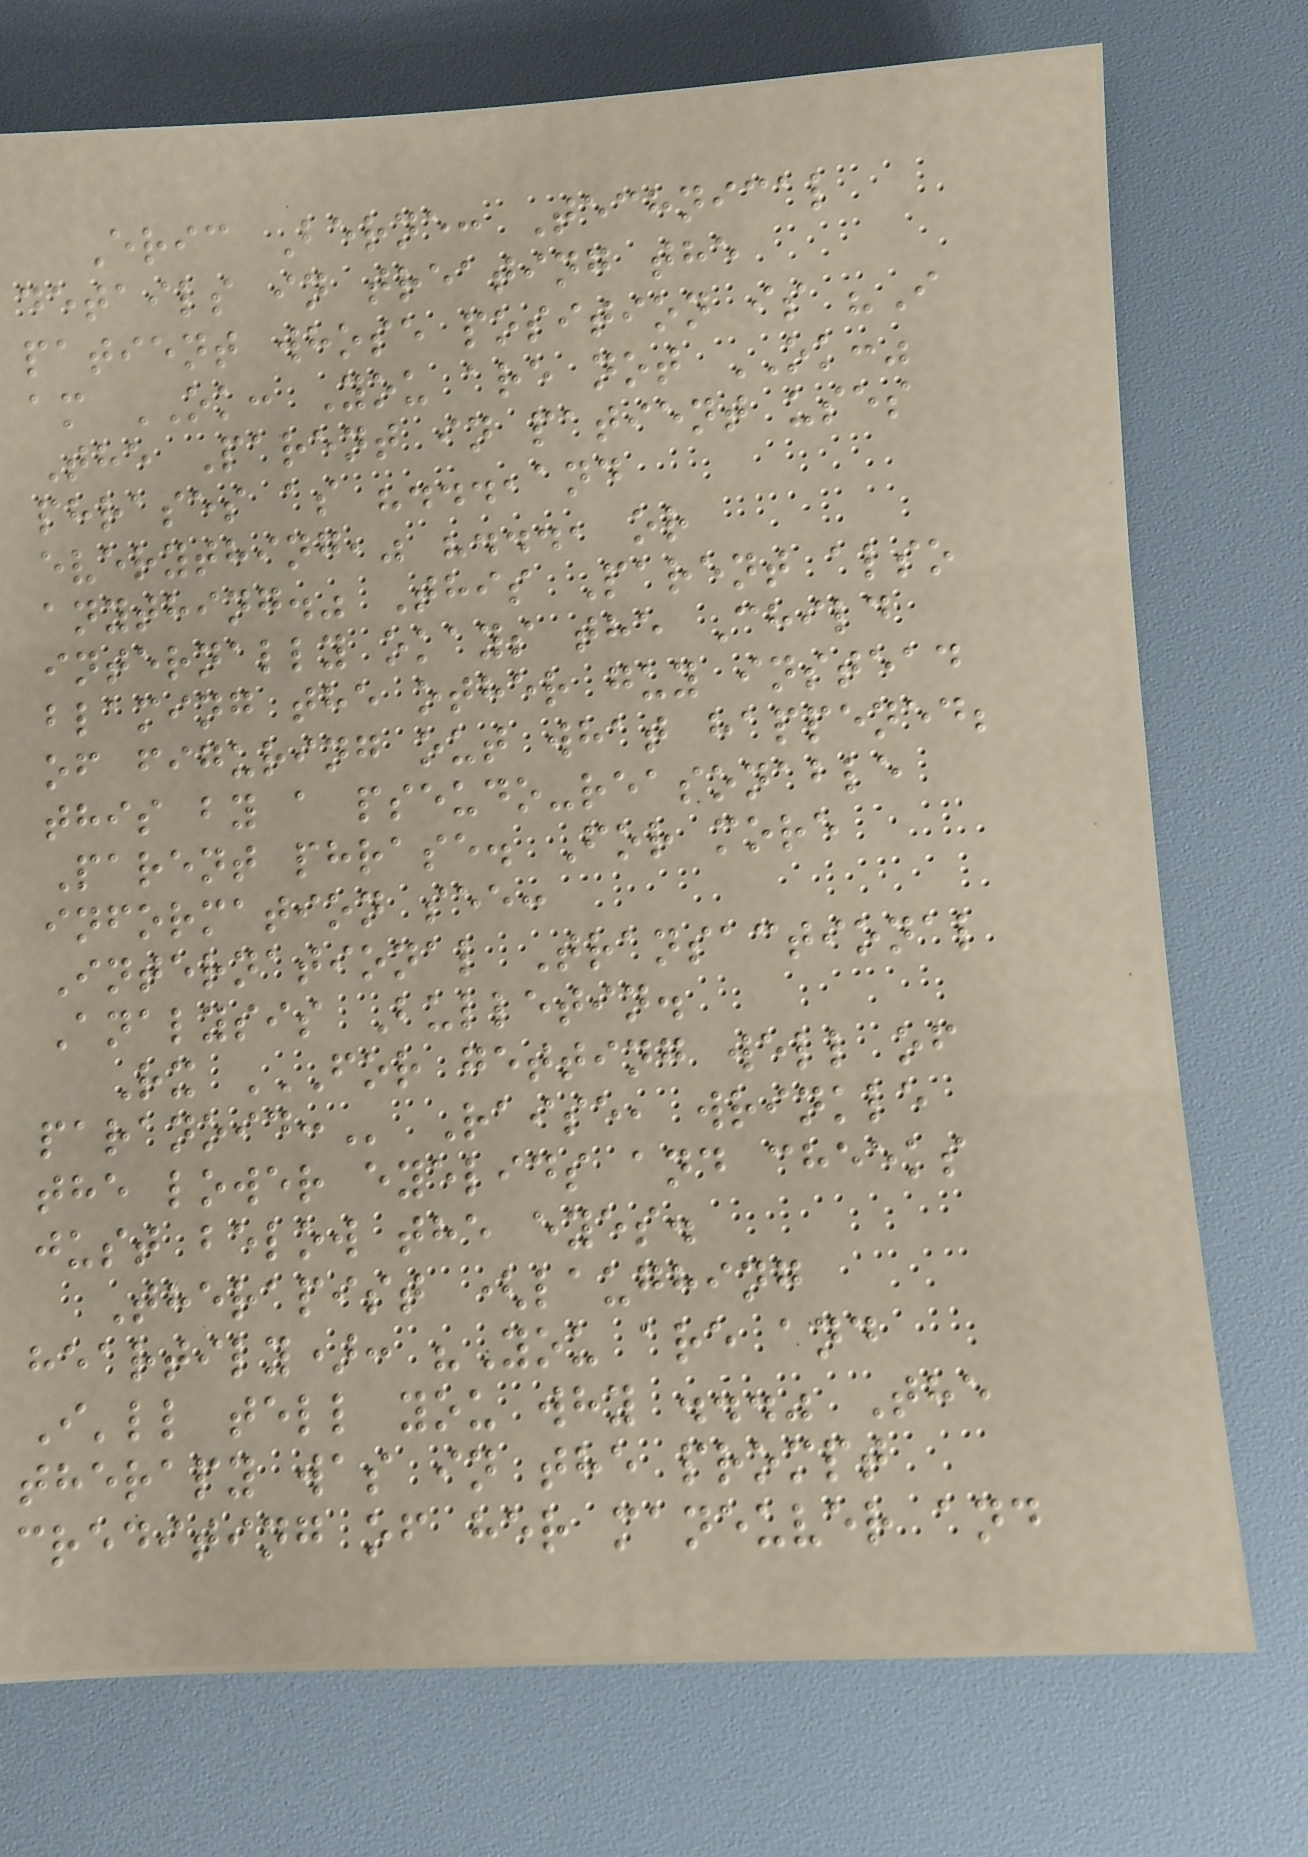Eric Berne: Technical
details in treating the
patient whose position is "I
am OK: You are not OK:"
The Parent in patient uses
phrases as "...,and
everything," "..., or
anything." This Parent also
internally okays the Child
blaming the other guy instead
of figuring out what happened;
this by a pseudo-reasonable
Parent phrase. For more
information see:
International Transactional
Analysis Bulletin.
Rx FOR GETTING WELL OF
PARANOID: Raise, wrinkle
the lower eyelids and cheeks
just below the eyes.
Therapist (laughing
heartily): "You are and
I'll tell you why ..." The
therapy was in the prompt
crediting of her maneuver and
